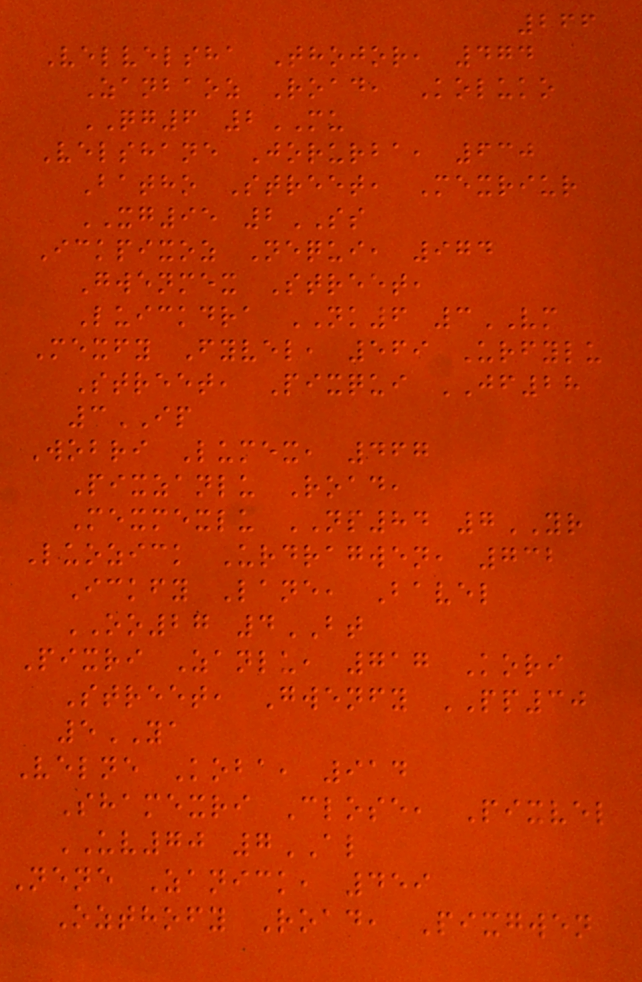266
Velvelsha Thojor, 474
Zanbaoz Road, Koluko
QG6 2MU
Velshane Jorurba, 630
Batho Street, Mexriur
XG95 2SS
Ickpixoz Nequi, 974
Gwenmex Street,
Luickdra NK6 3VM
Mexfy Fyvel, 569 Urfylu
Street, Pixqui JF28
3IP
Wobri Lumex, 467
Pixzanlu Road,
Mexmexlu NP84 7YR
Luozick Urdragwen, 732
Ickfy Lane, Bavel
OO27 4BT
Pixri Zanlu, 717 Kori
Street, Gwenfy PP30
5YA
Velne Koba, 914
Shamexri Close, Pixvel
UV70 7AL
Nene Zanick, 459
Ozthofy Road, Pixgwen
